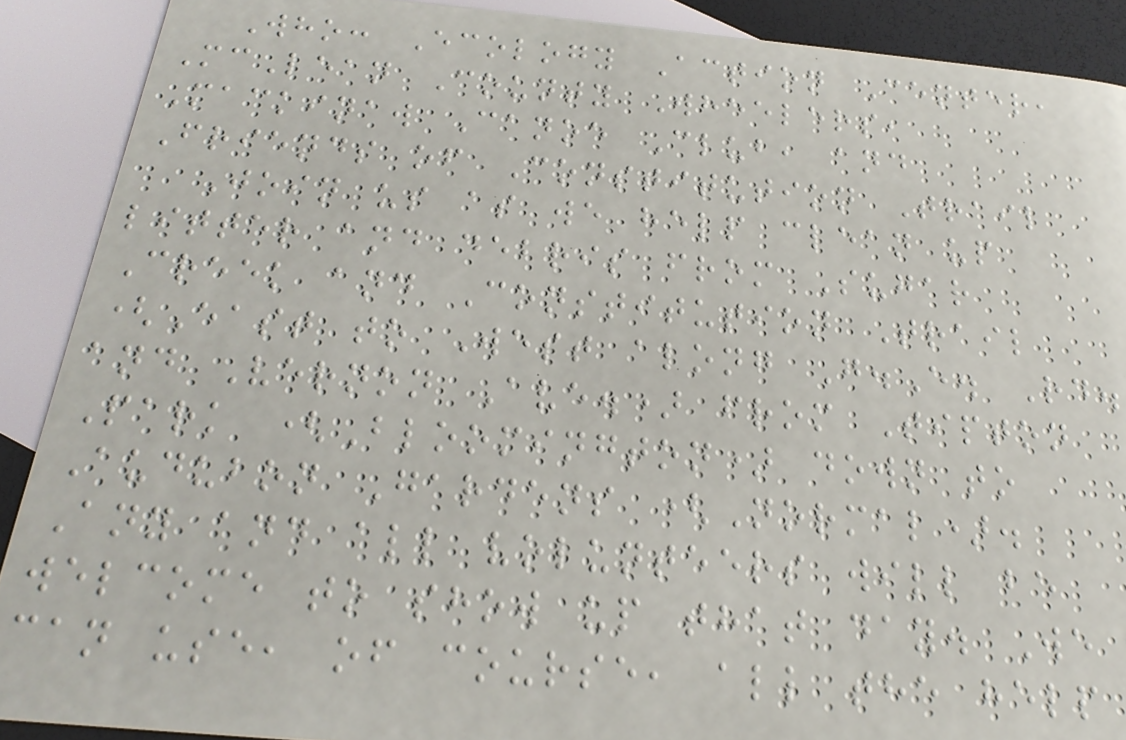Who: Ecology Action Center,
McLean County Wheelers,
Mackinaw Canoe Club, and
Friends of Constitution Trail
Join us as we help clean up
litter and debris from Sugar
Creek and Constitution Trail
(East to West along G.E. Rd.
and Vernon Ave.) from Tipton
Park (Bloomington) down to
Audubon Gardens (Normal).
Any and all volunteers will be
welcome to show up that day. We
can use, of course, all the help
